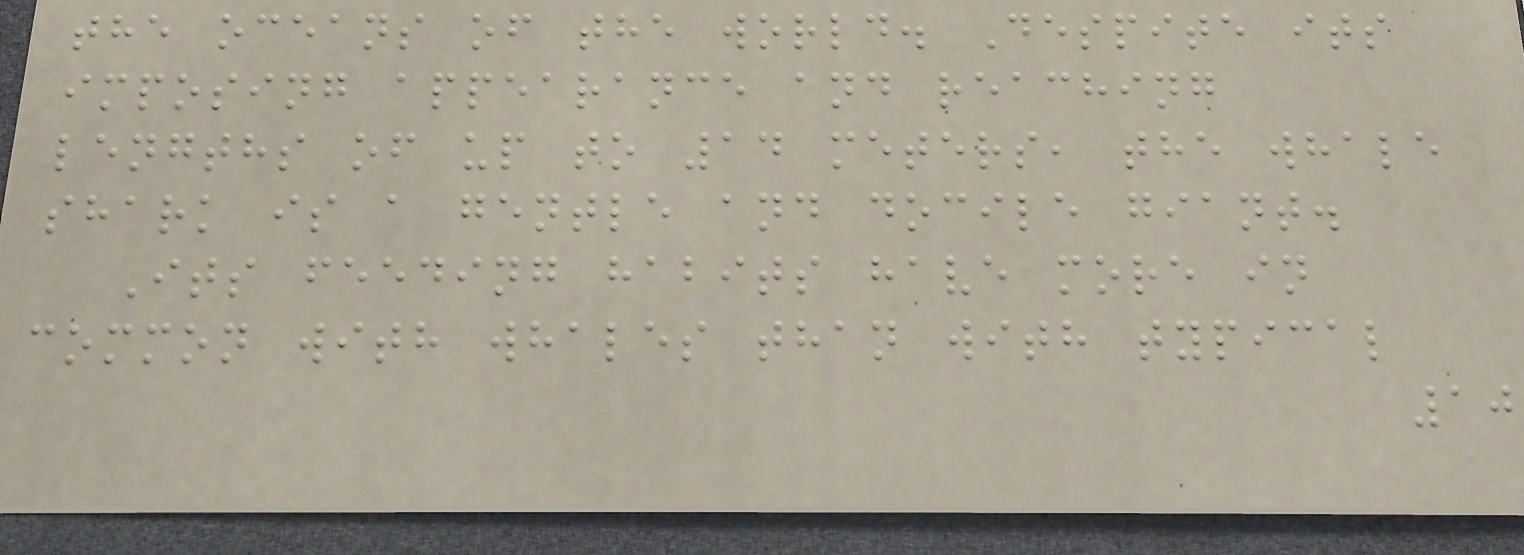the oceans of the world. Despite its
imposing appearance and reaching
lengths of up to 14 meters, the whale
shark is a gentle and docile giant.
Its feeding habits have more in
common with whales than with typical
10
